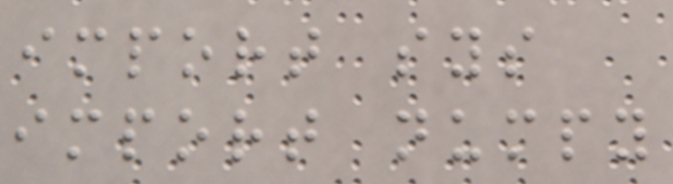import sys
import numpy
